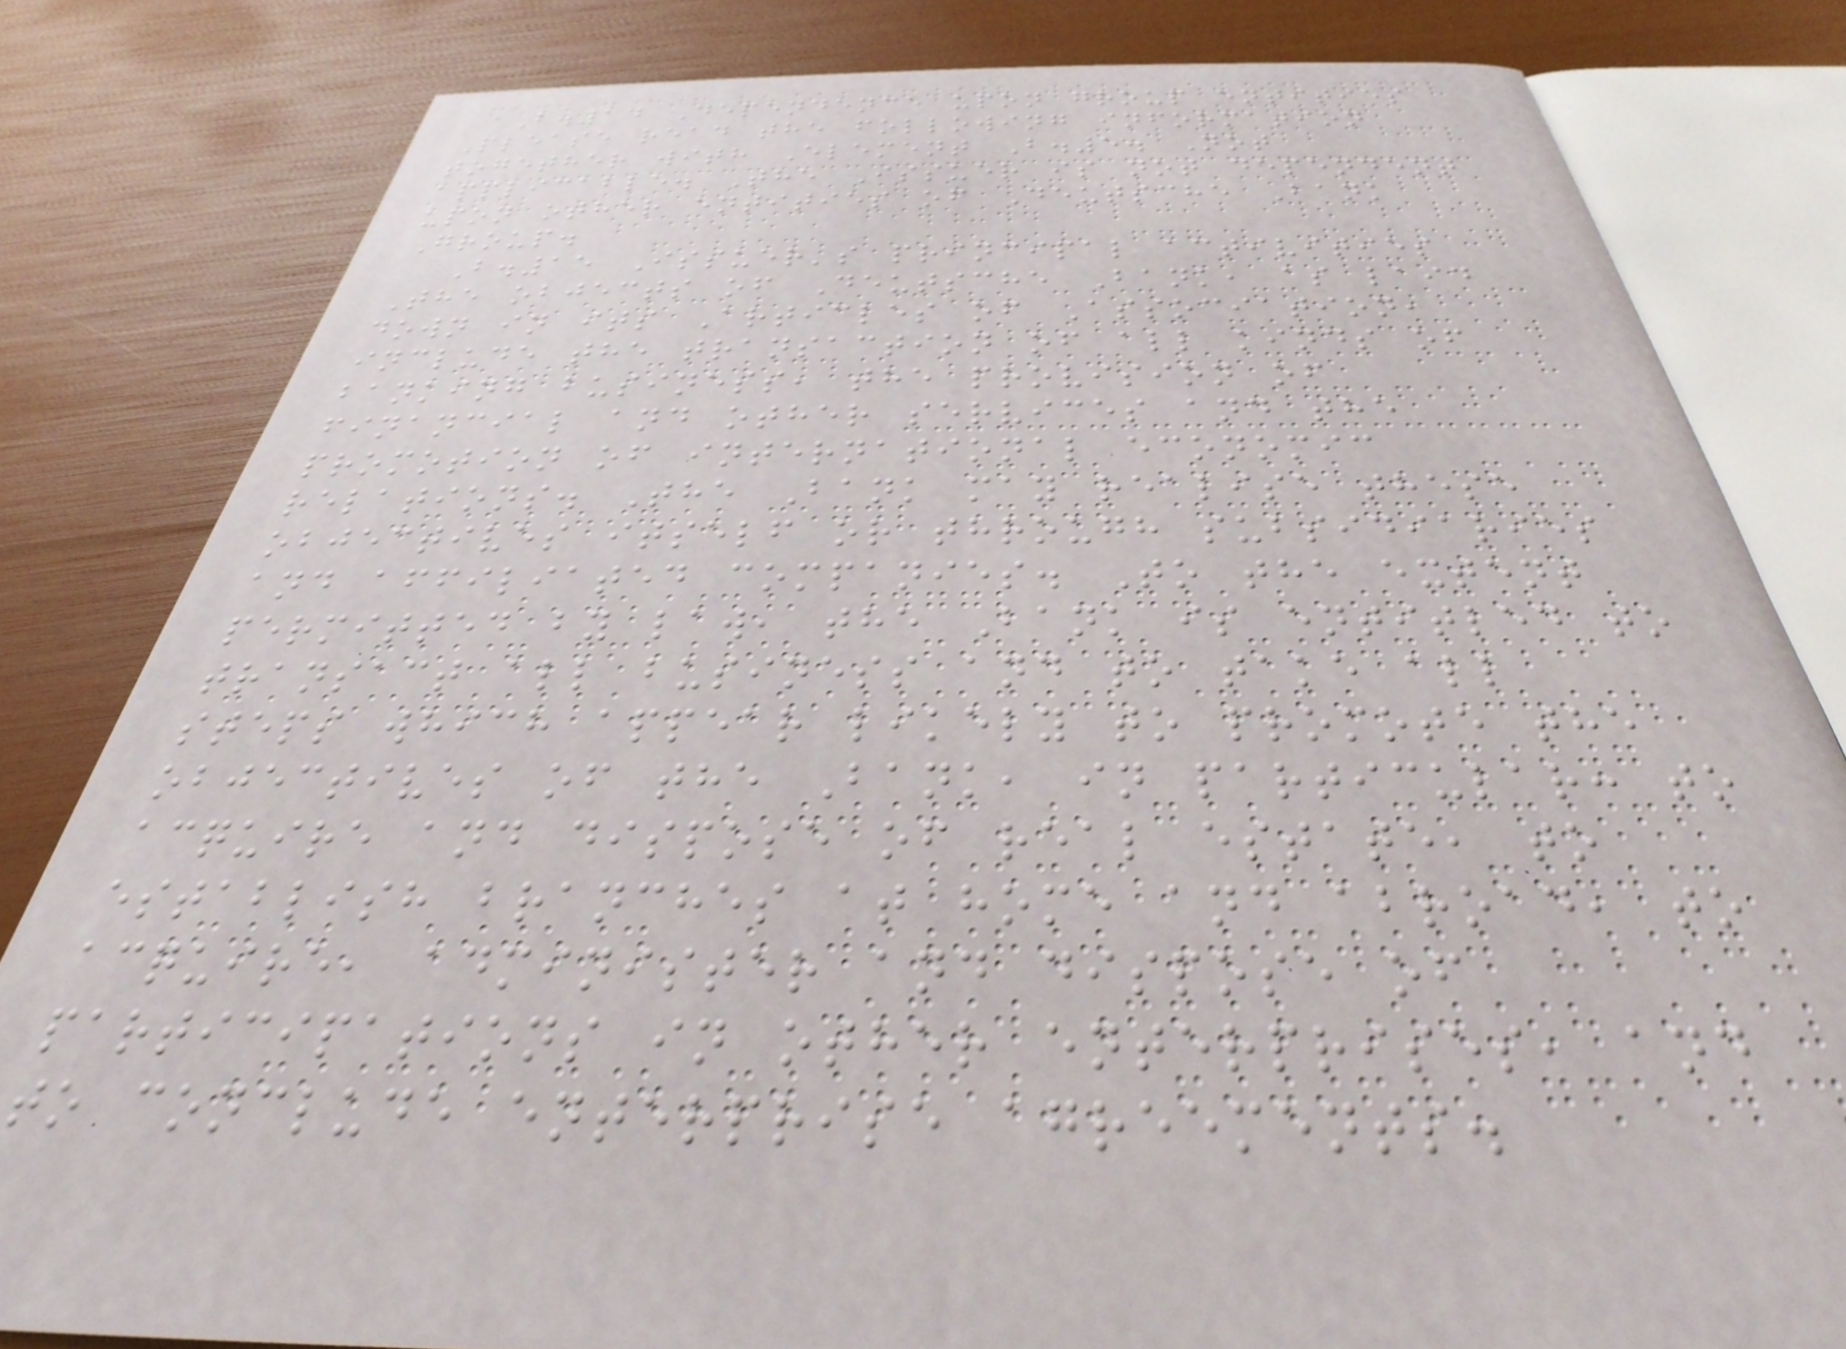B.14 Dependence upon group entities
Please read the following information
together with Element B.5. Not
applicable. The Issuer is not dependent
upon other entities of Deutsche Bank
Group.
B.15 Issuer's principal activities
The objects of Deutsche Bank, as laid
down in its Articles of Association,
include the transaction of all kinds of
banking business, the provision of
financial and other services and the
promotion of international economic
relations. The Bank may realise these
objectives itself or through subsidiaries
and affiliated companies. To the extent
permitted by law, the Bank is entitled to
transact all business and to take all
steps which appear likely to promote the
objectives of the Bank, in particular: to
acquire and dispose of real estate, to
establish branches at home and abroad, to
acquire, administer and dispose of
participations in other enterprises, and
to conclude enterprise agreements.
